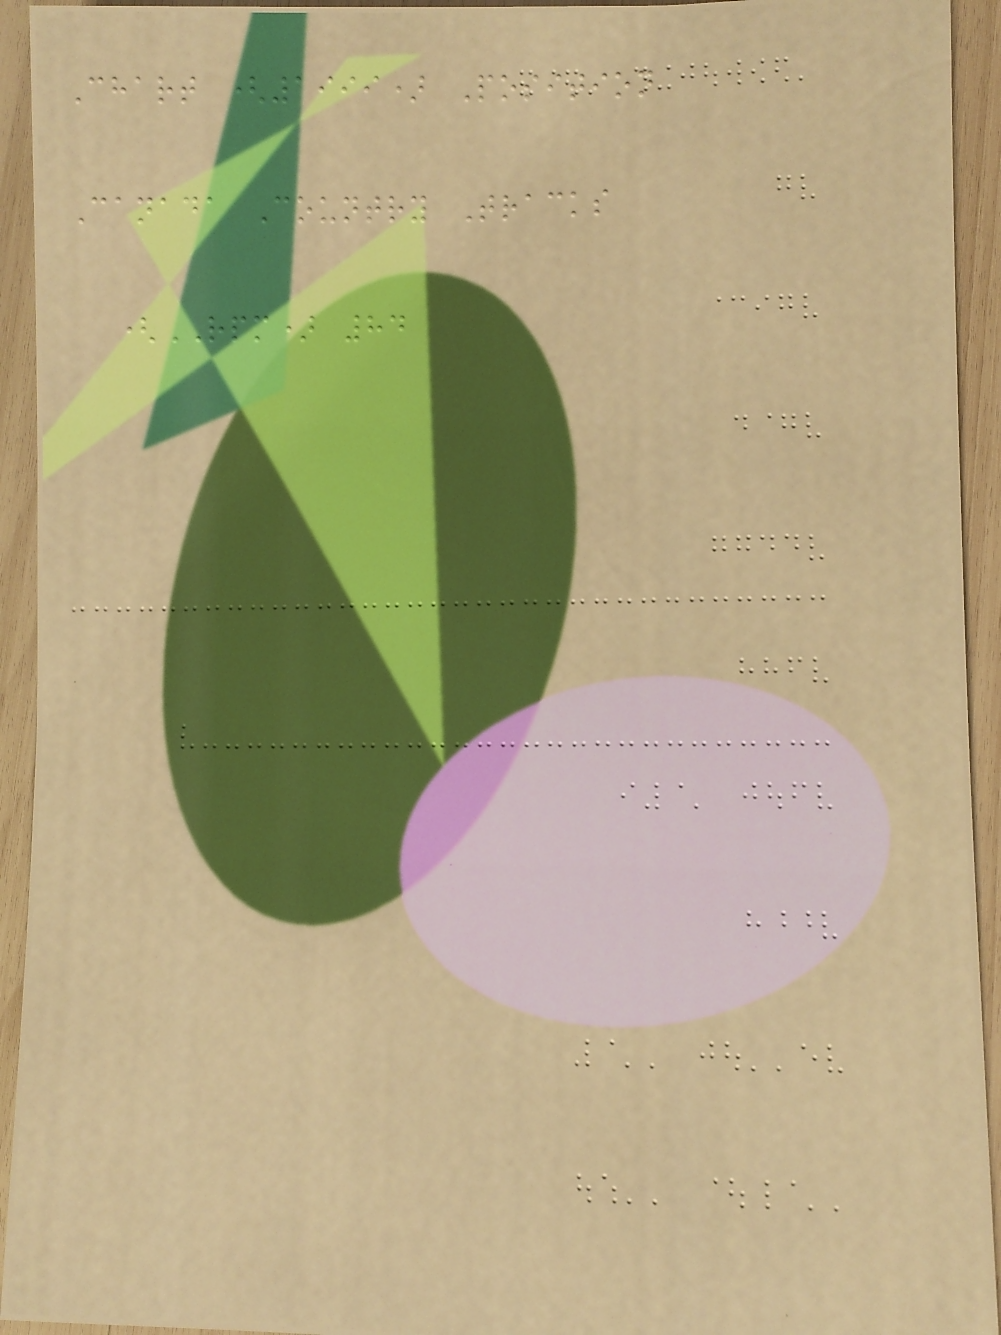Chart (1999) Position
Canada Country Tracks
(RPM) 84
